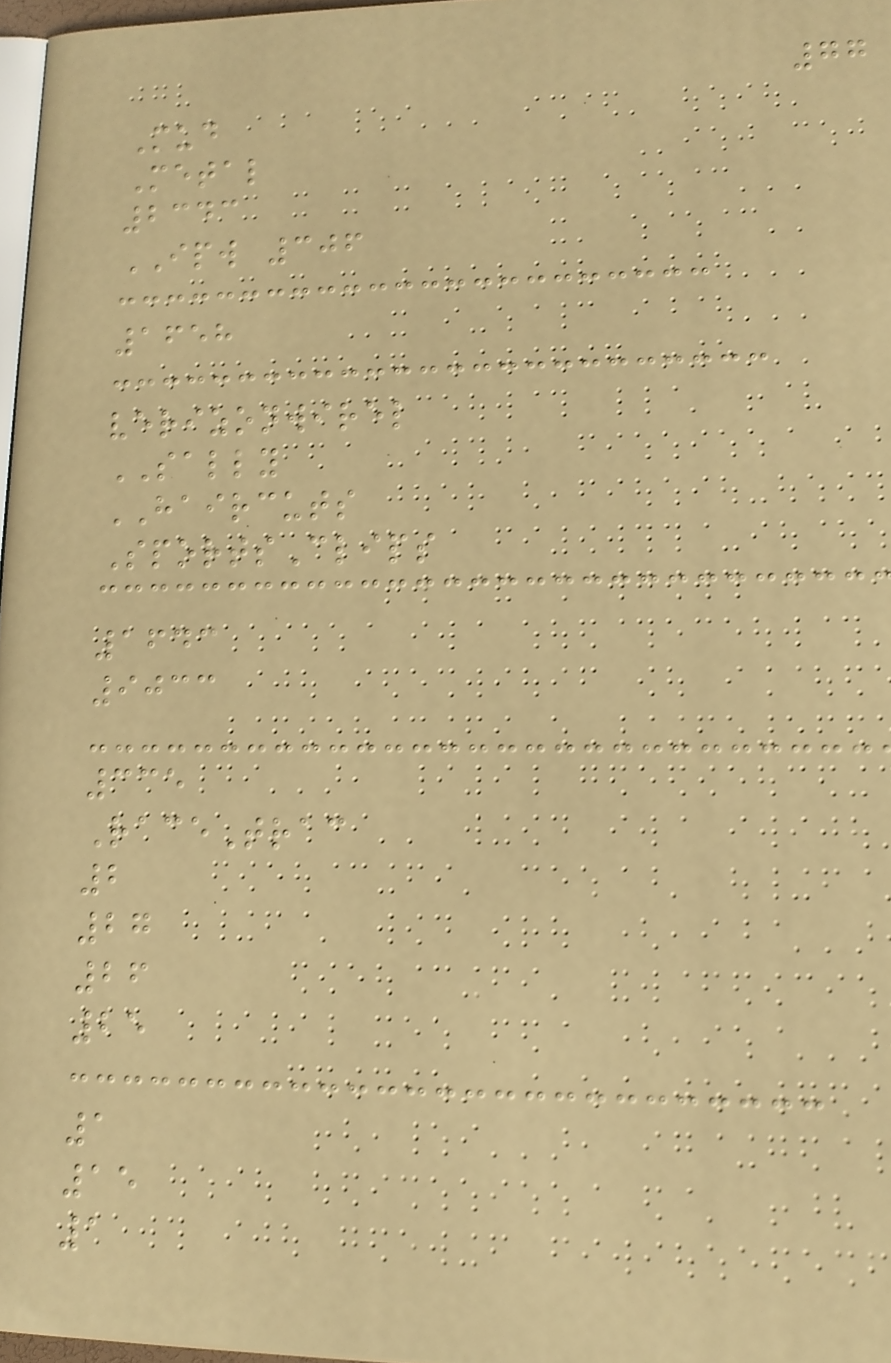77
Mud
Metal
2343
IPW 306
1658
verizonwirel
SALLY
HAIRCUTS
SportsClips
1643
9033
335
RaceTrac
2
27
26
25
1
15
1
